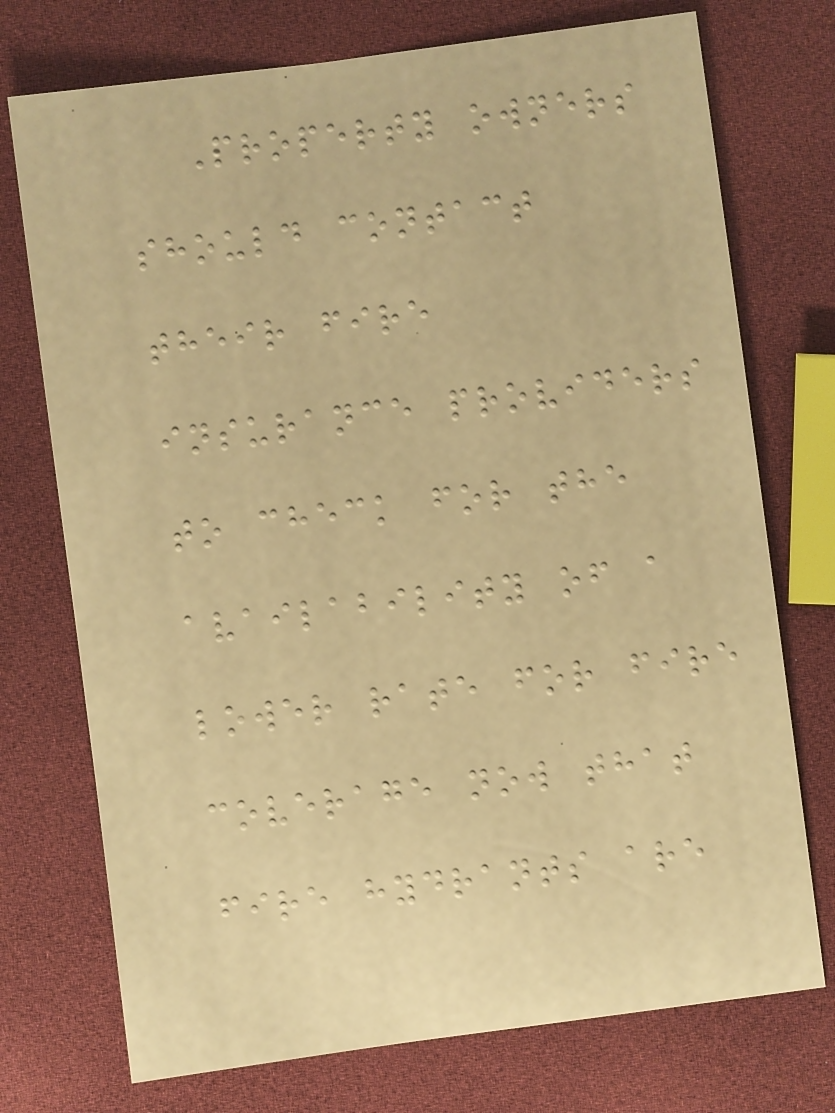Property owners
should contact
their fire
insurance providers
to check for the
availability of a
lower rate for fire
coverage now that
fire hydrants are
